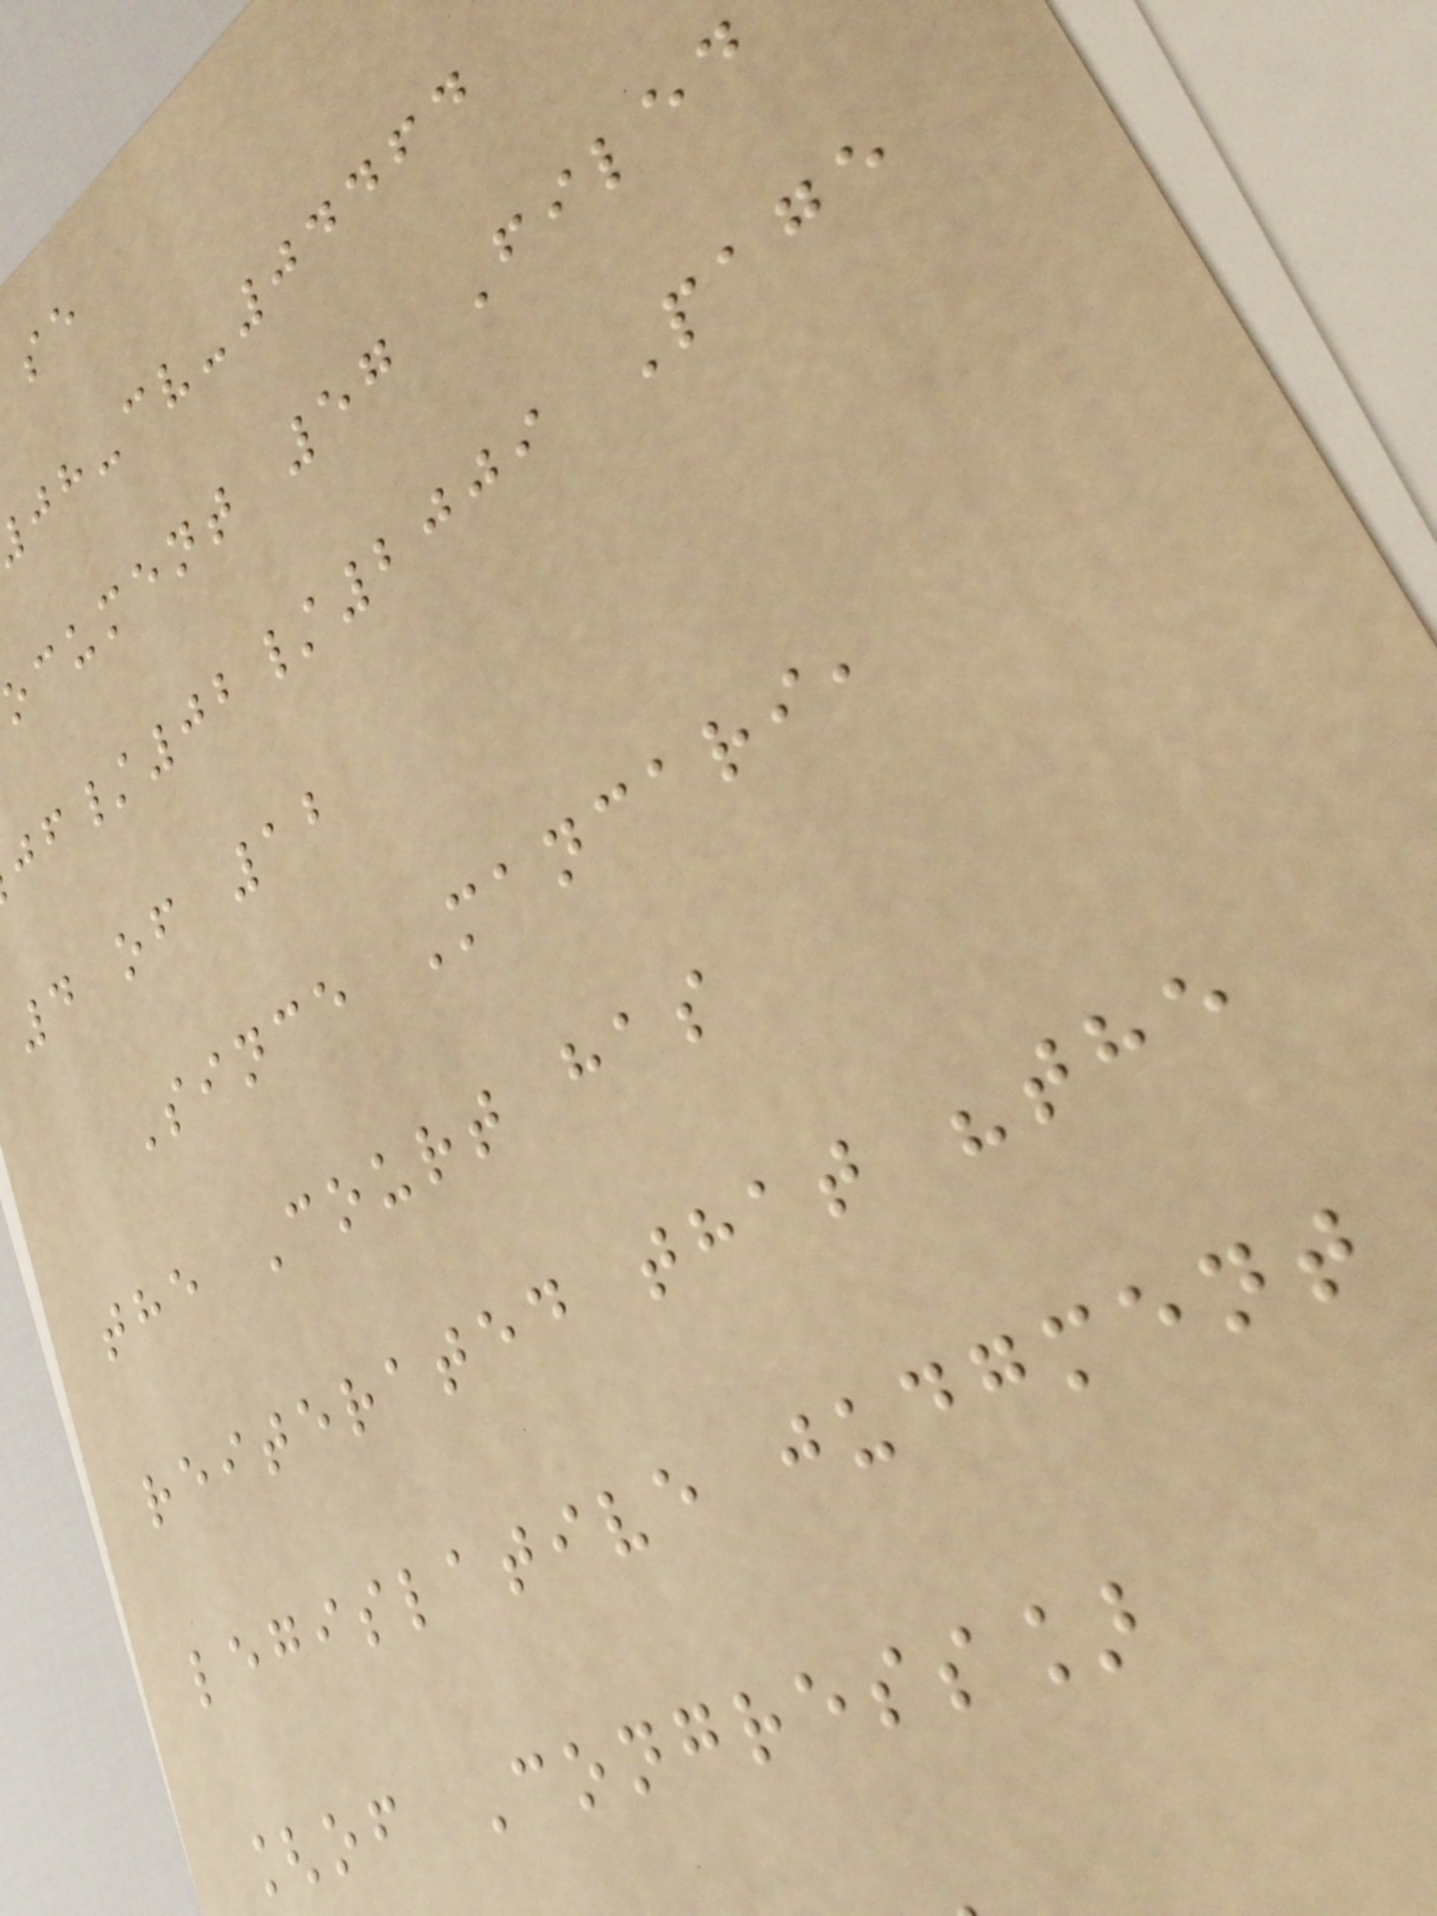-cv-04464
ocument 57 Filed
/02/2009 Page
4 of 12
Since Mancari,
the Court has
reiterated that "the
legislative judgment
[of Congress]
